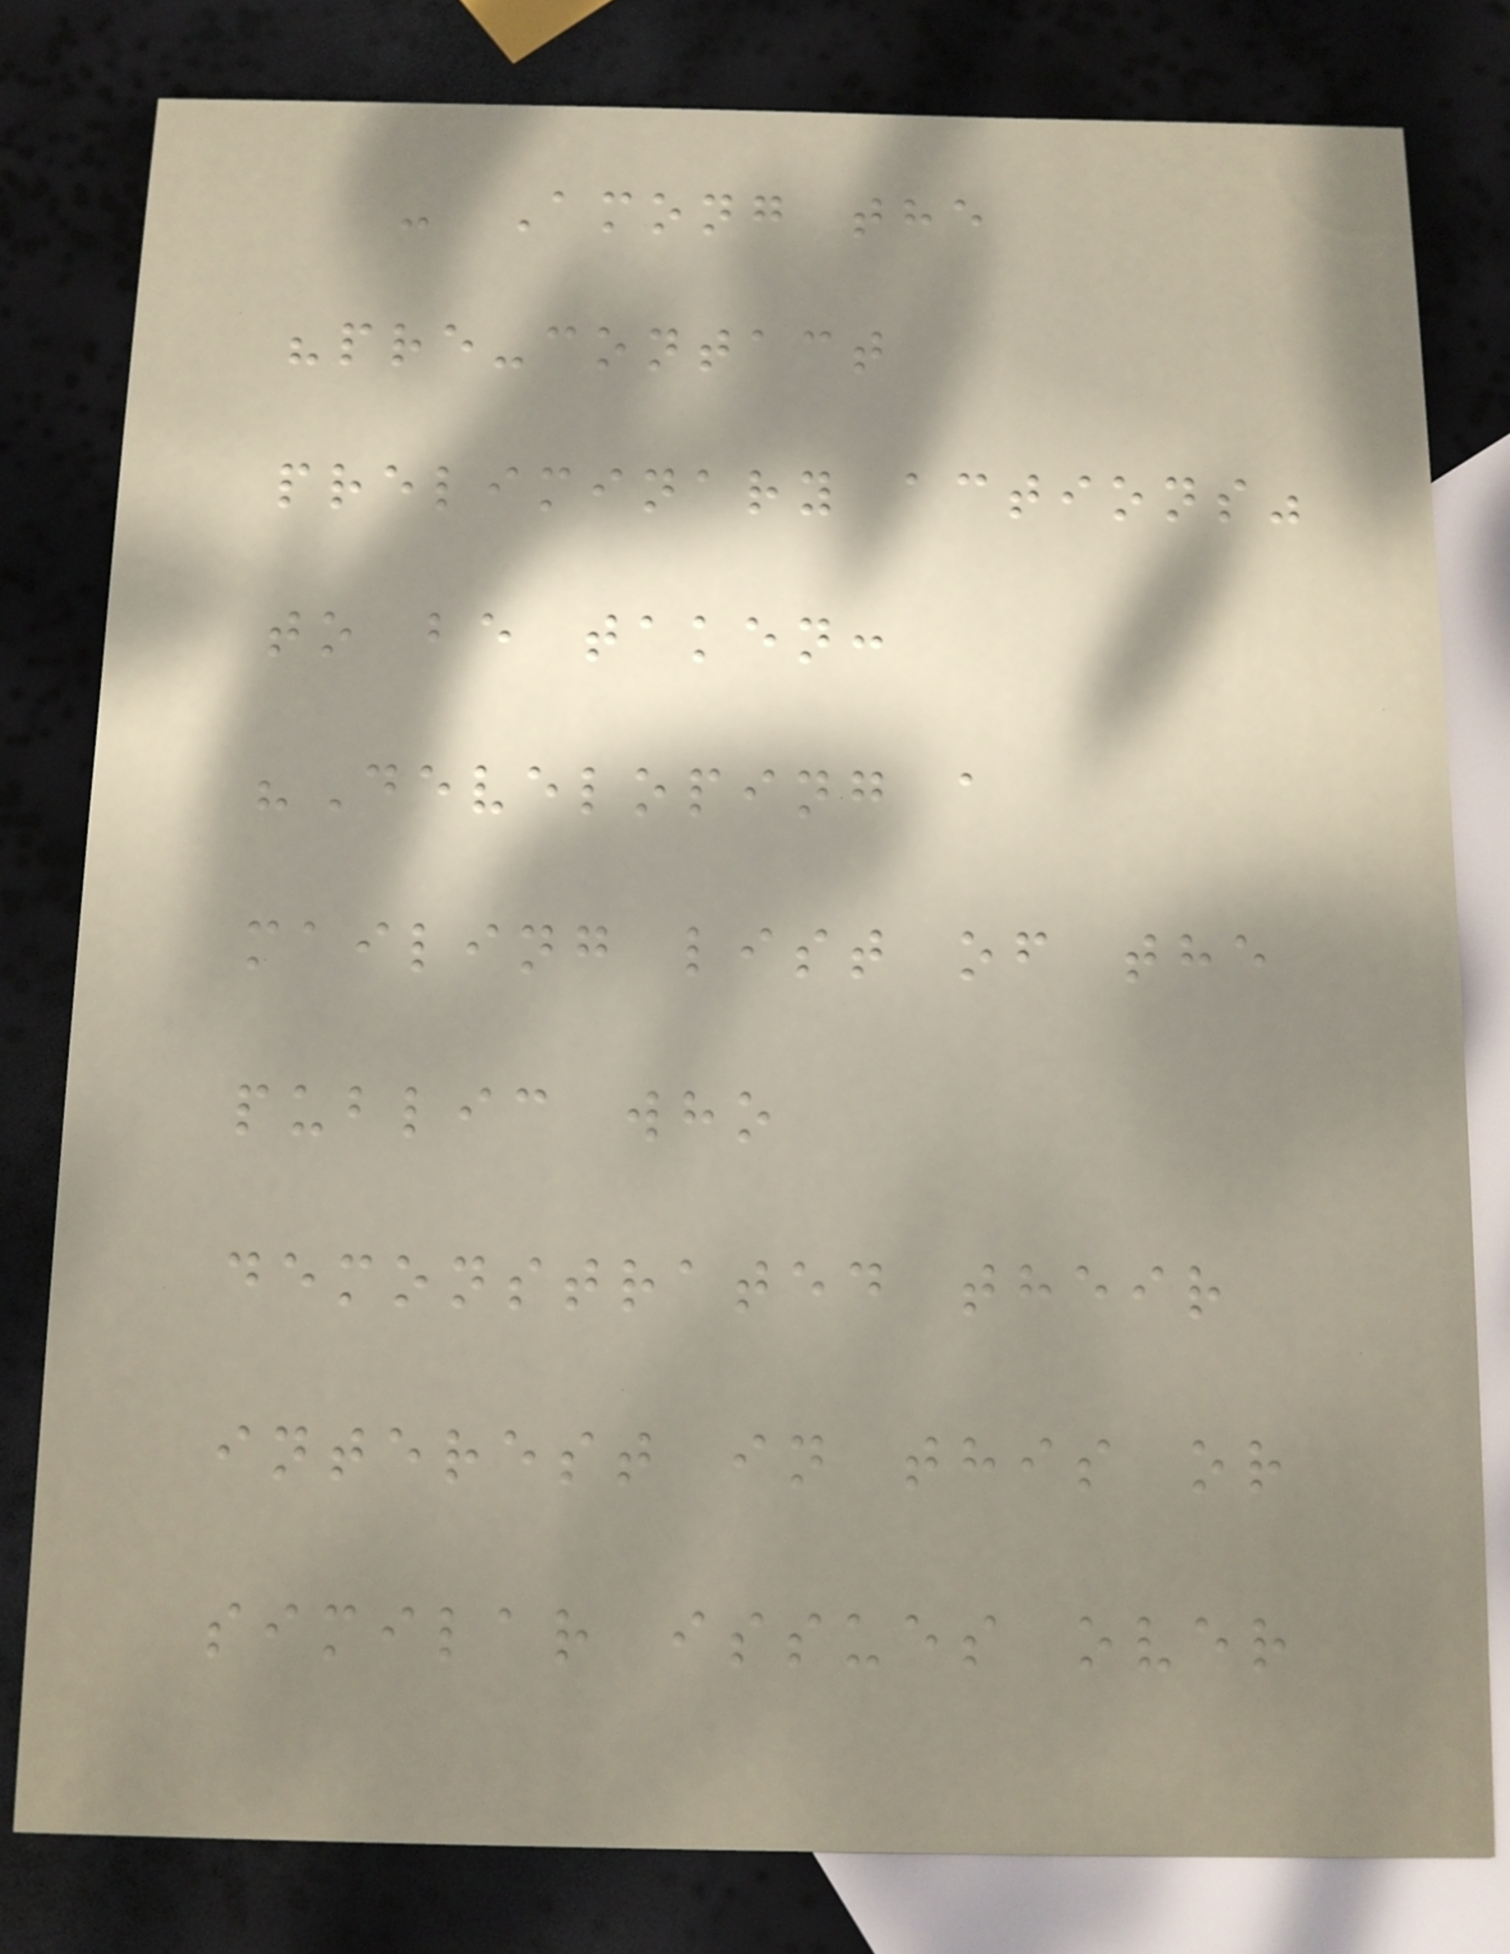- Among the
"pre-contact
preliminary actions"
to be taken:
"Developing a
mailing list of the
public who
demonstrated their
interest in this or
similar issues over
